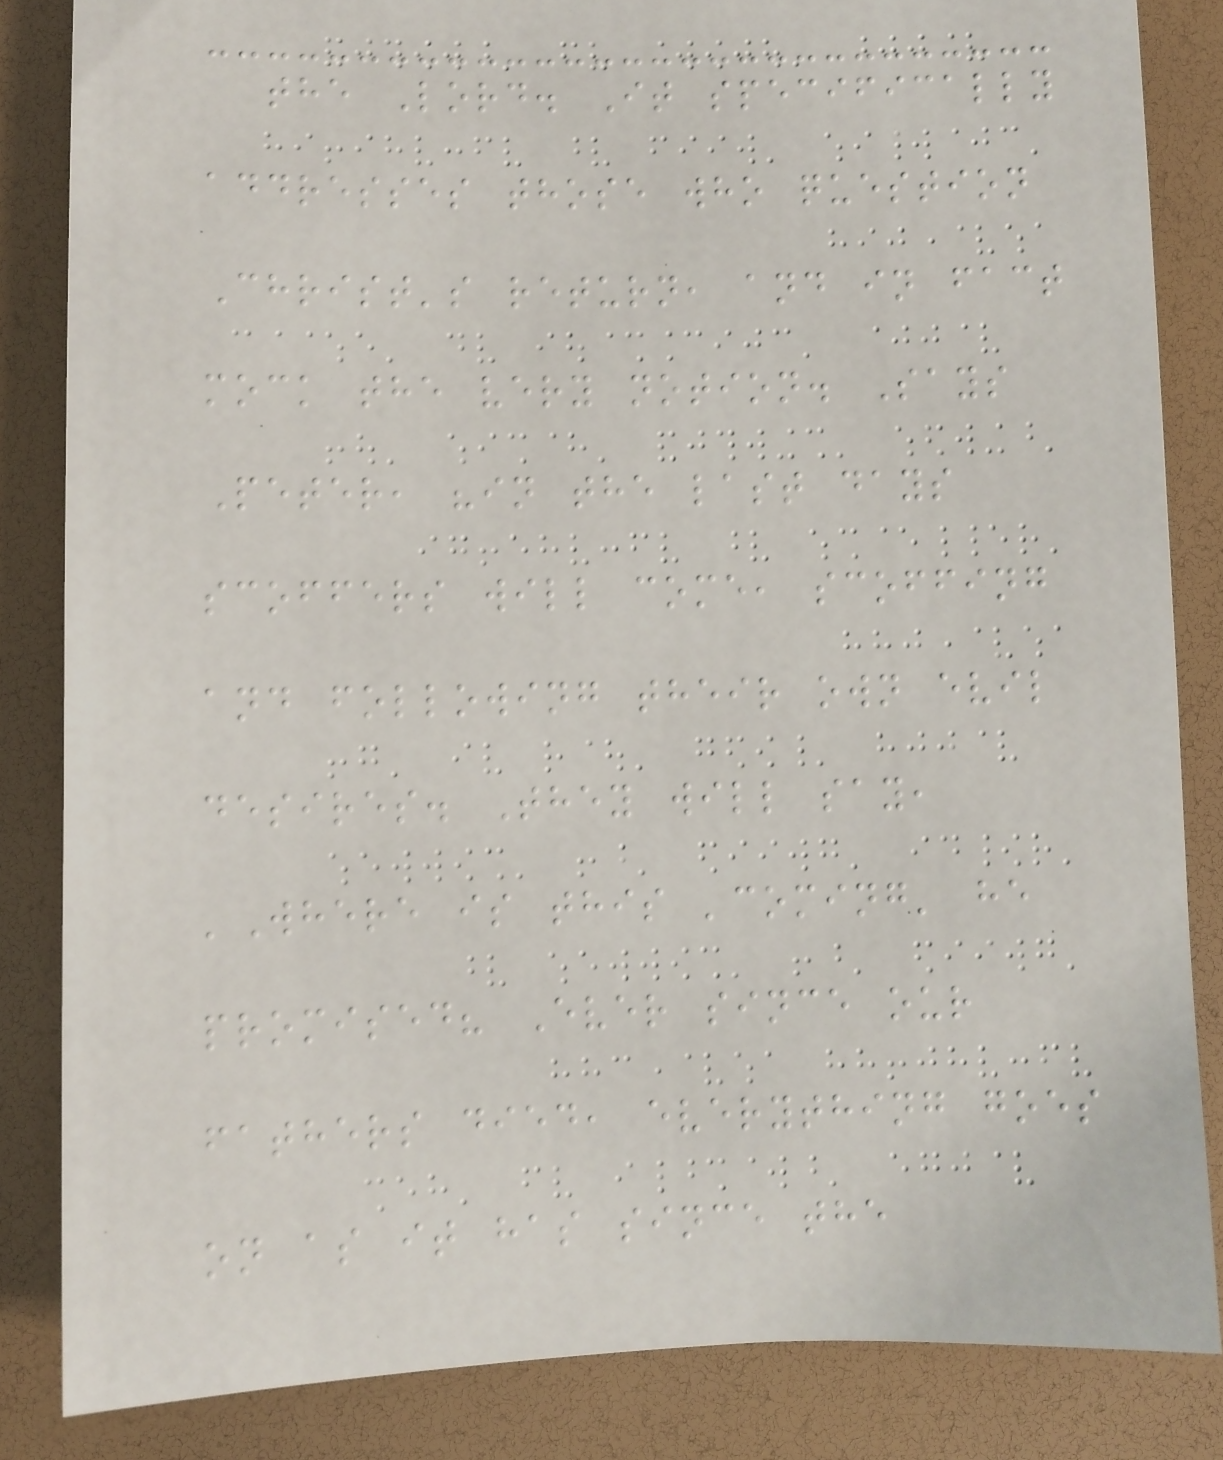the Lord. It specifically
addresses those who question
Christ's return, and in fact
mock the very notion. Says
Peter, "in the last days
scoffers will come, scoffing
and following their own evil
desires. They will say,
'Where is this 'coming' he
promised? Ever since our
fathers died, everything goes
on as it has since the
